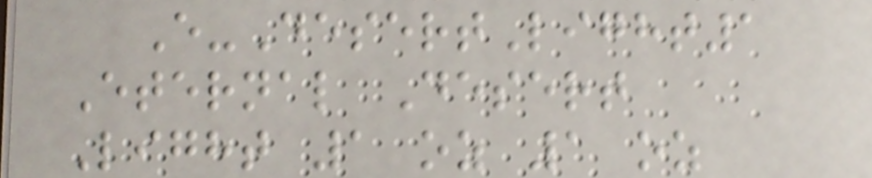E-DesertLight1
Eternal Desert
Light 1 oz 1 oz
